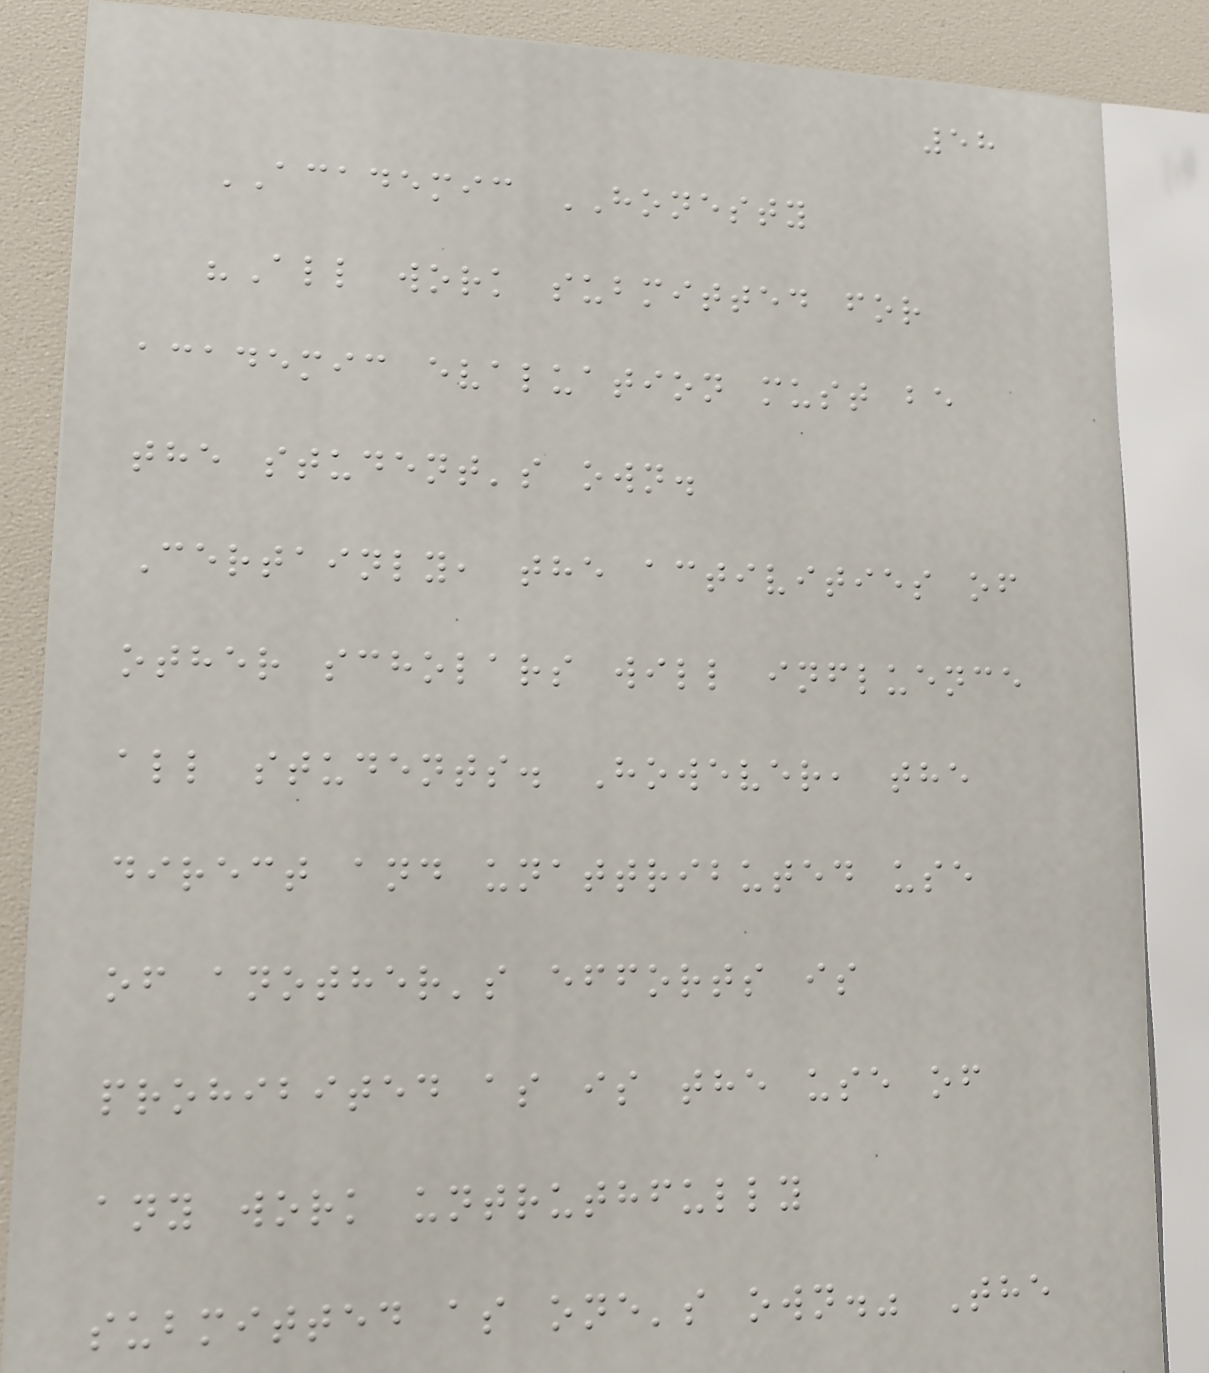58
ACADEMIC HONESTY
"All work submitted for
academic evaluation must be
the student's own.
Certainly, the activities of
other scholars will influence
all students. However, the
direct and unattributed use
of another's efforts is
prohibited as is the use of
any work untruthfully
submitted as one's own." The
